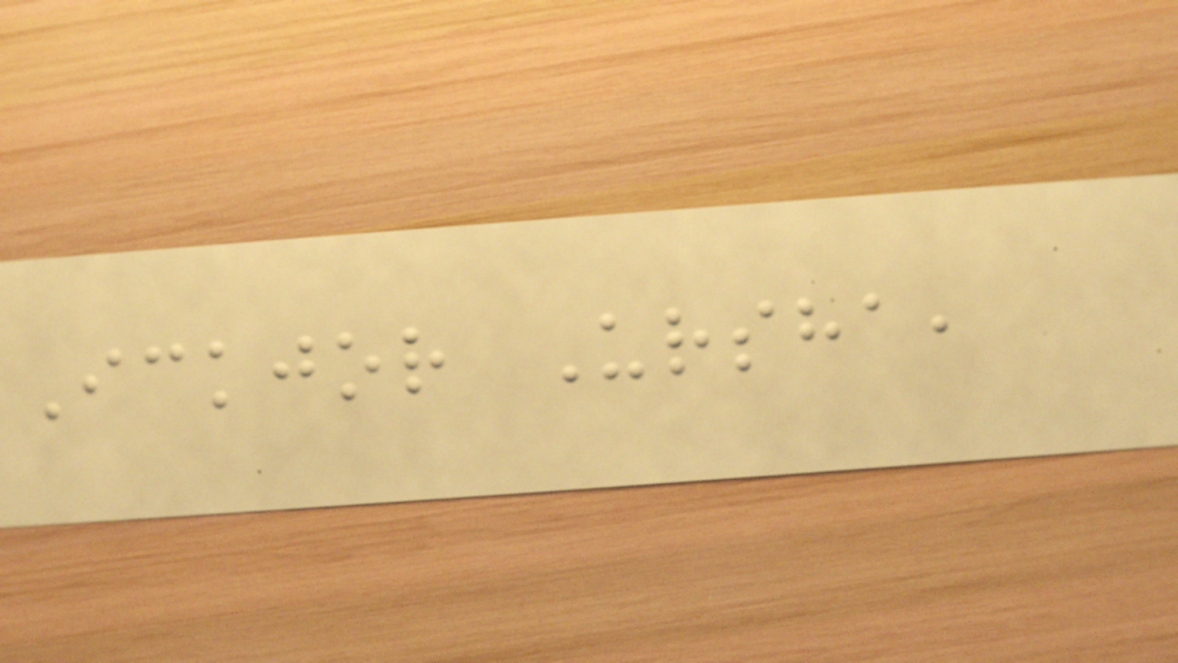Ickjor Ursha,
